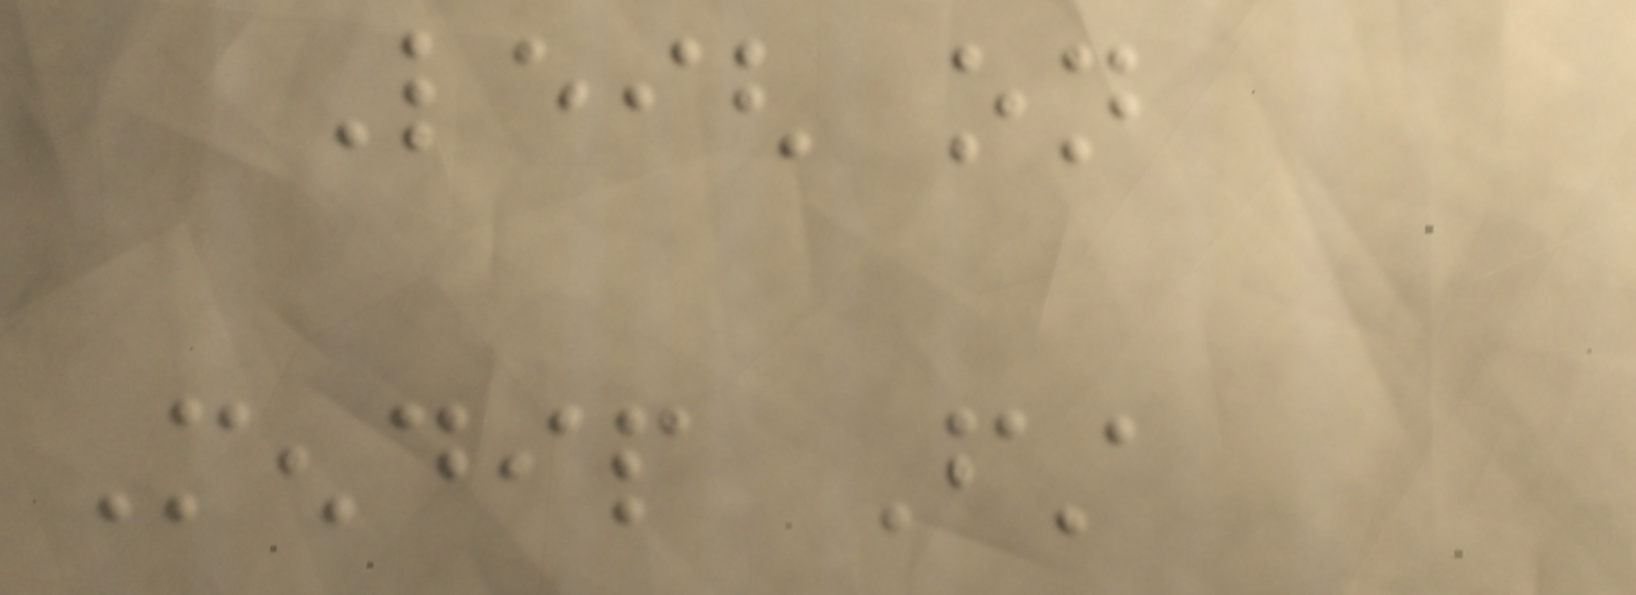Leigh on
Mendip First
